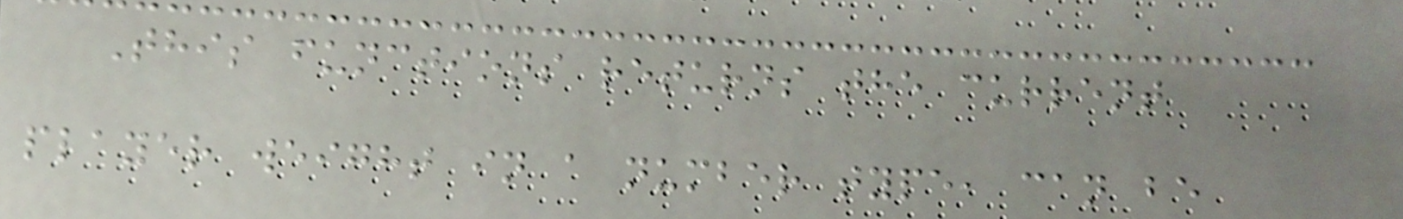This functions returns the current
player weight in a number type, can be
